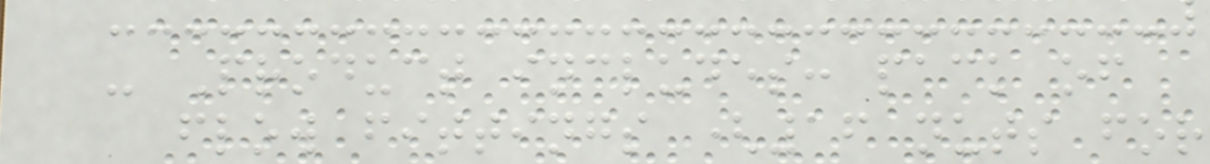- Product includes: pack of
flow fittings (16 nuts for
